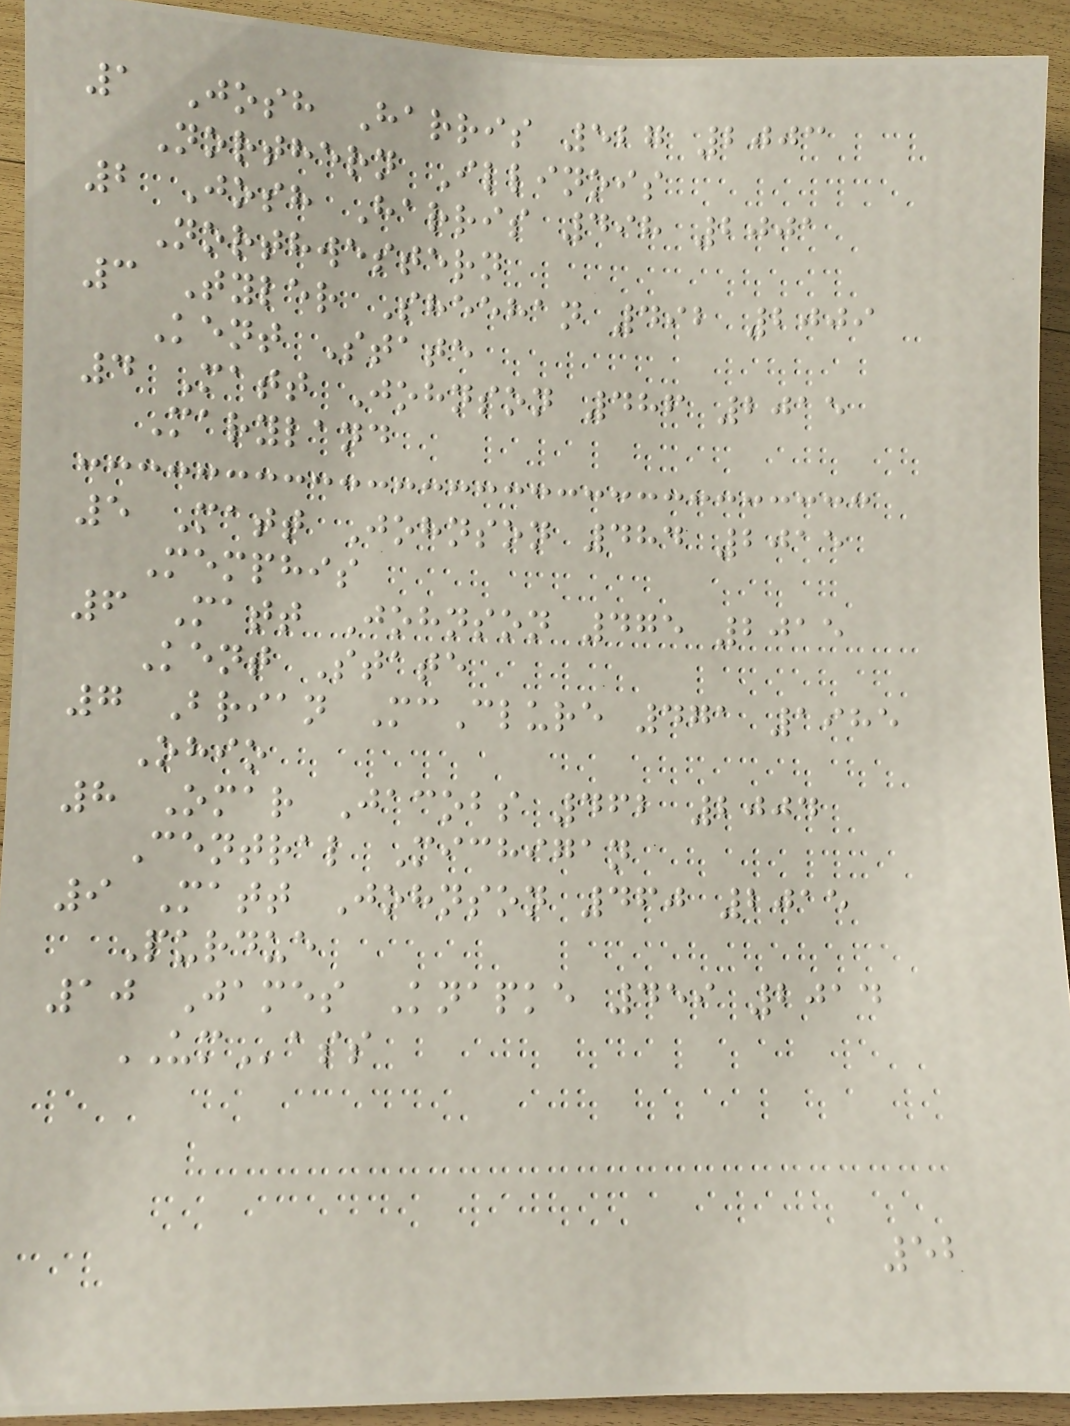1 Josh Harris 527 2003
Northern Illinois
2 Josh Harris 498 2001
Northwestern
3 Tyler Sheehan 492 2009
Kent State
4 Matt Johnson 486 2015
Maryland
5 Matt Johnson 484 2015
Memphis
6 Matt Johnson 475 2015
Kent State
7 Brian McClure 471 1985
Ohio
8 Omar Jacobs 462 2004
Central Michigan
9 Matt Johnson 460 2015
Purdue
10 James Knapke 459 2014
UMass
52
